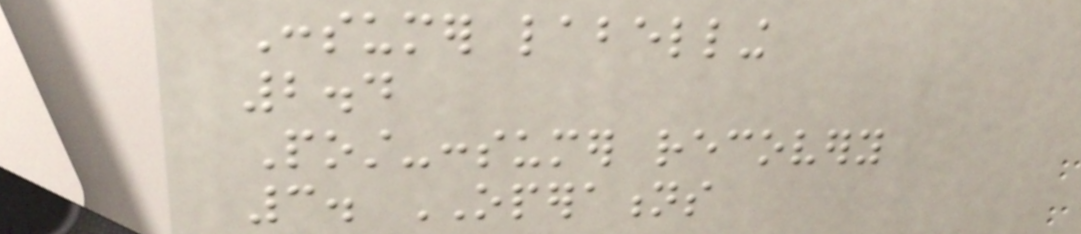Consumer labelling
2.4
Post-consumer recovery
3. OPERATIONS
